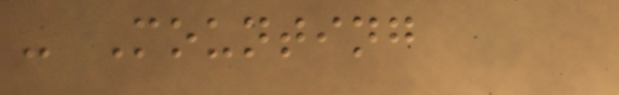- Mounting
